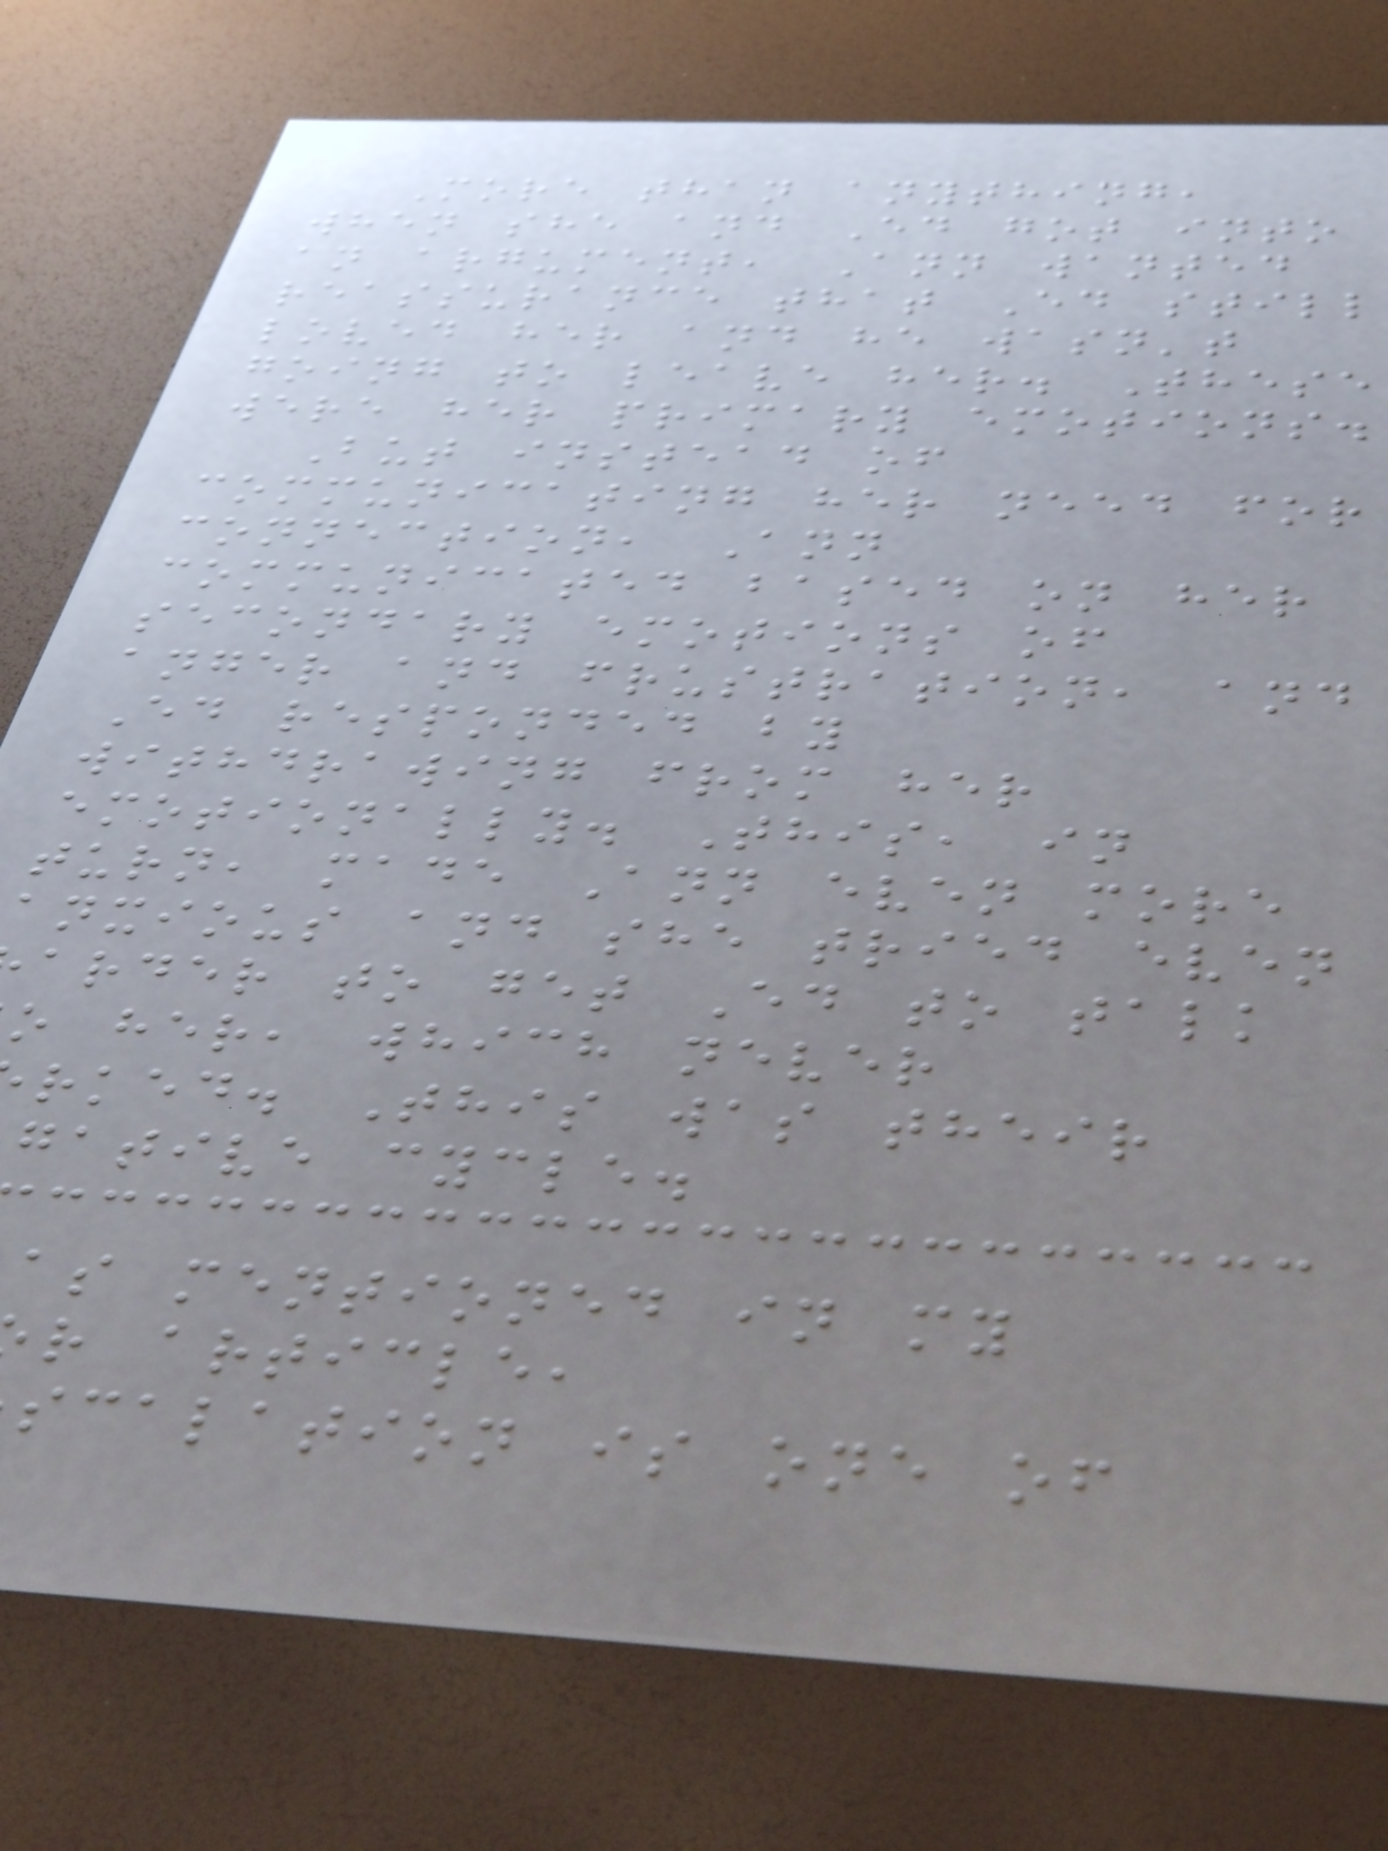More than anything,
when she and Ed got into
an argument, Ann wanted
reassurance that Ed still
loved her and he wasn't
going to leave her. These
were her primary emotions.
But instead of
communicating her need for
connection, Ann
communicated based on her
secondary emotions of
anger and frustration, and
Ed responded by
withdrawing from her
emotionally. This, in
turn, made Ann even more
anxious and she tried even
arder to get Ed to talk
o her, which never
rked. This was their
gative cycle.
as mentioned in my
r article,
scalation is one of
